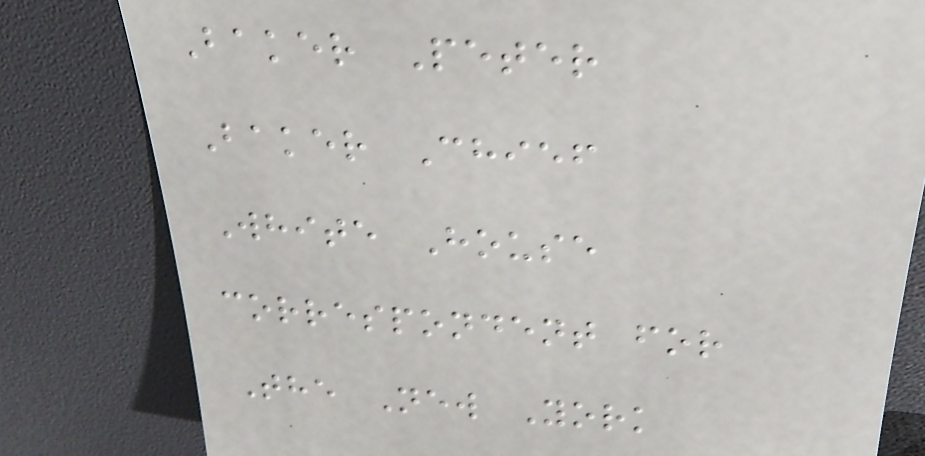Baker Peter
Baker Chief
White House
correspondent for
The New York
